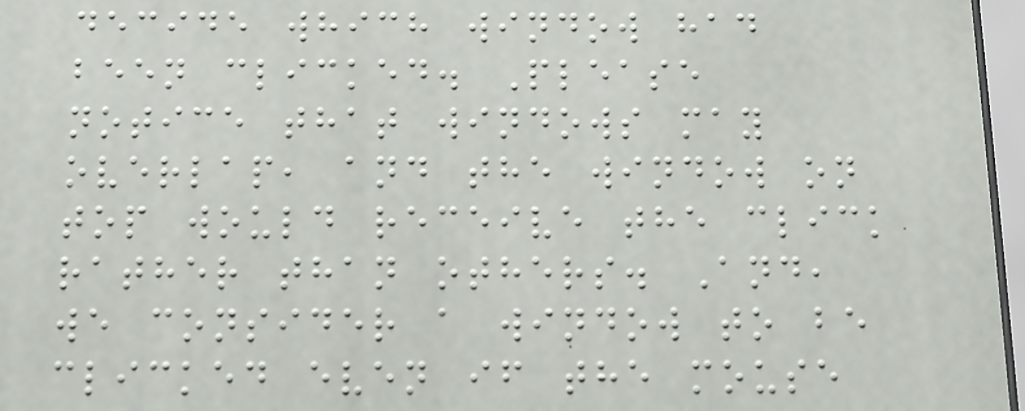decide which window had
been clicked. Please
notice that windows may
overlap, and the window on
top would receive the click
rather than others. And,
we consider a window to be
clicked even if the mouse
